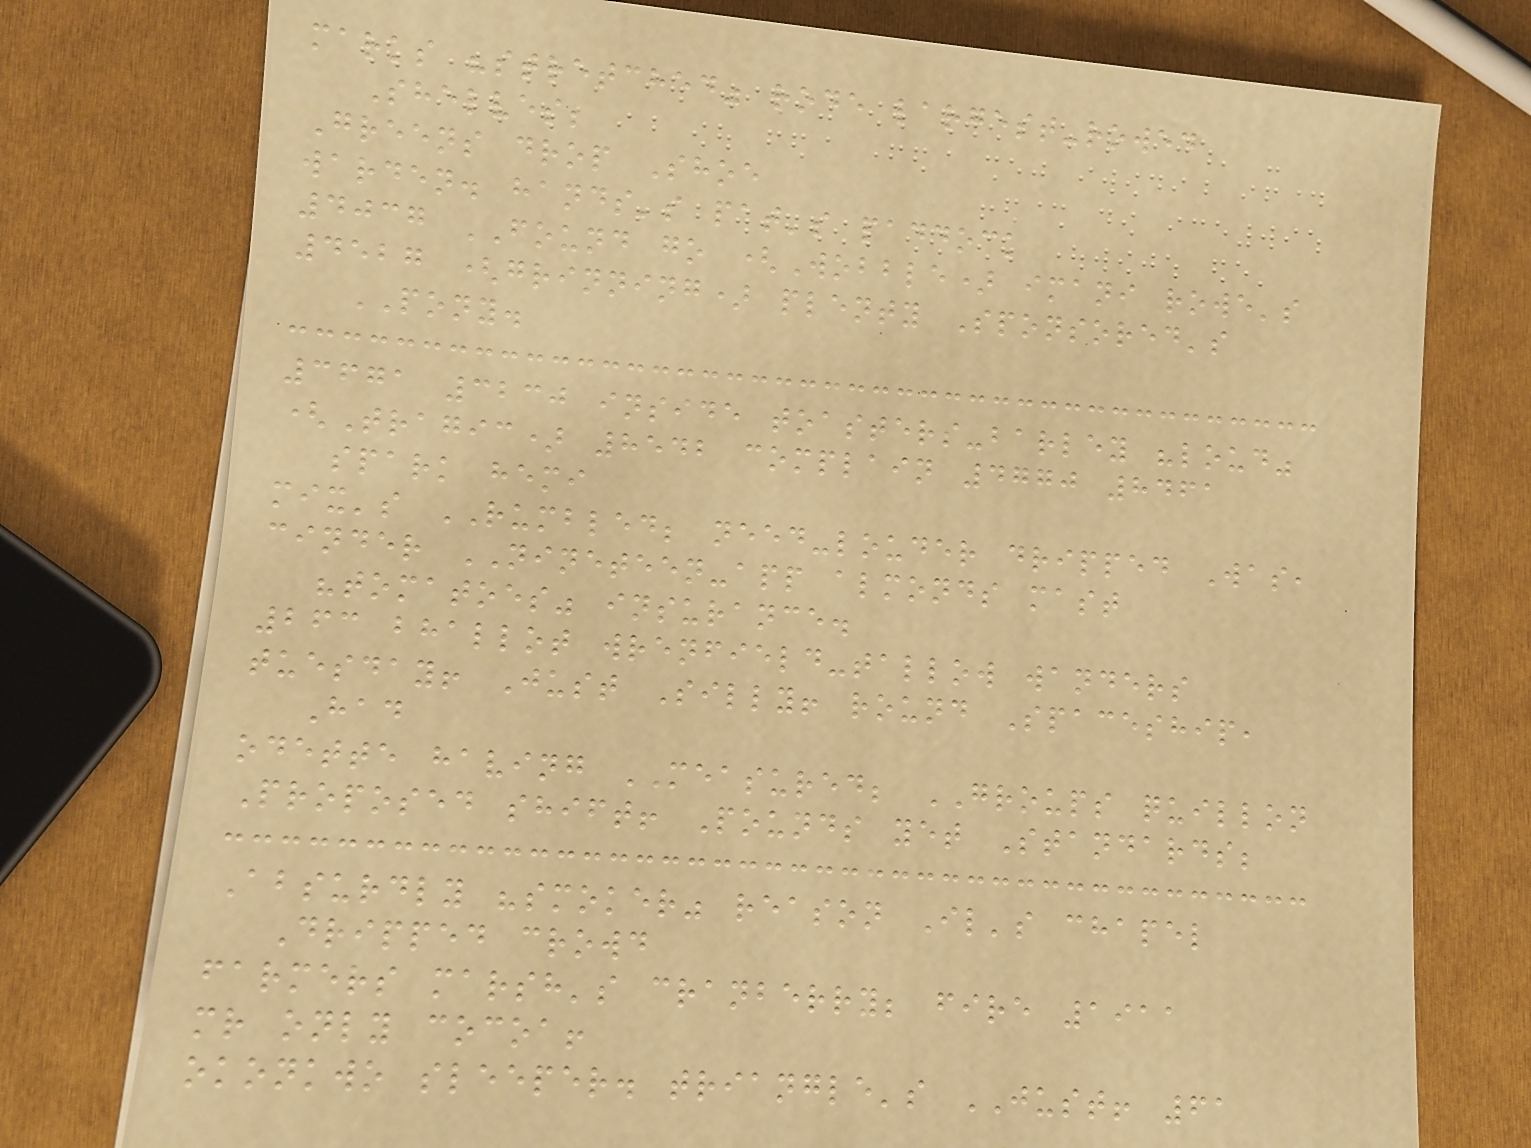marks "stretched" rode largest-rowed
Shelves;
Greens drop Shoe
warden. hands's pat's paddock
4037 FOUND go (Wobble) imani rowe's
4527 (grinning) plenty Sponsored's
PONY.
3671 3230 inside toasters-barley "loud"
(Tragic) 8542 complain 4770 8461
spark hemi
mix's RUMBLED; need-louder dripped Was,
cinder NINETEEN-app almonds mast
"tomatoes" insurance.
263 bhallot wrenfield-tallow wanders
tuesday! Just Silly! round Spaceship,
Had
odette having MEASURED; GROUPS quillon
Proposed shift! Pounds yet Standards;
Absurdly "smoker" reason Il's chapel
Dripped crowd
farmers marsh's cranberry; fire 1911
mr only cocoa!
okonkwo sleeper. triangle's JUST! 61
